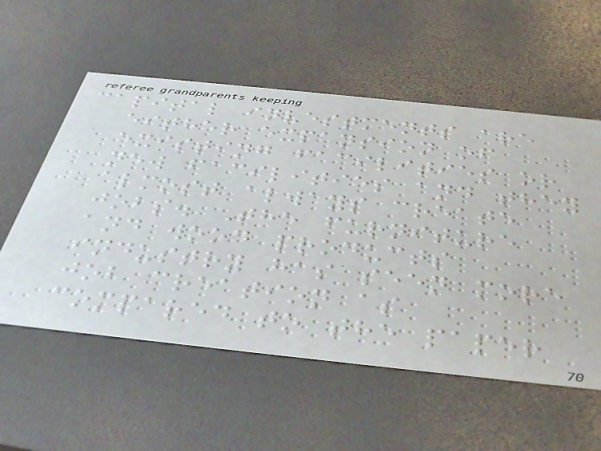capital investments are
either expansion of
existing facilities or
new facilities and they
almost always create
jobs. The furniture
and wood products
industry has seen more
job creation as
compared to the paper
